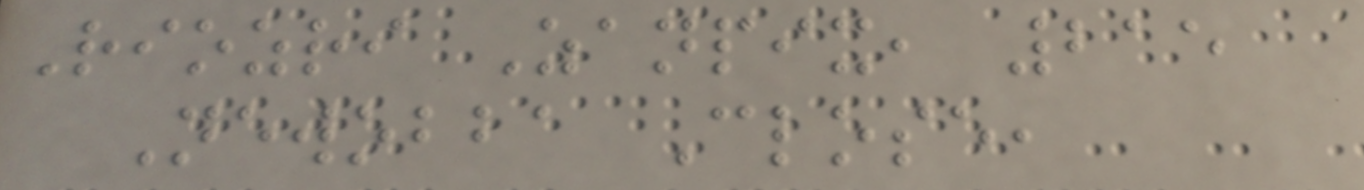Riozri Zanpix, 215
Newobba Close,
